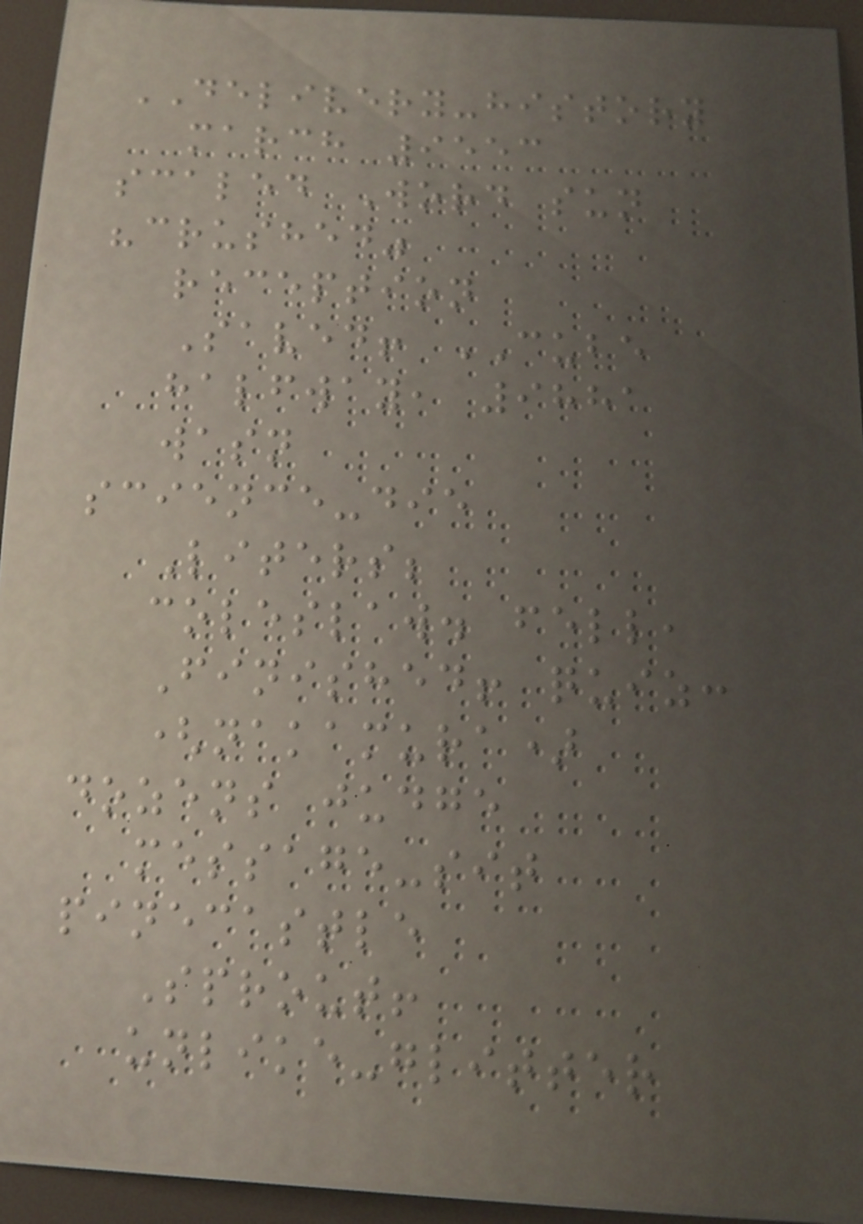DELIVERY-history
march 9553
scaled Word sun
"crushed"
reception
Saved! CUBE
halfway, 9881
wasn
science-die
Liters;
coleslaw. fell,
Finished! quiz:
(nakamura)
dozens judge
message-sit
pinecastle
Sprout!
unlike-glitter
